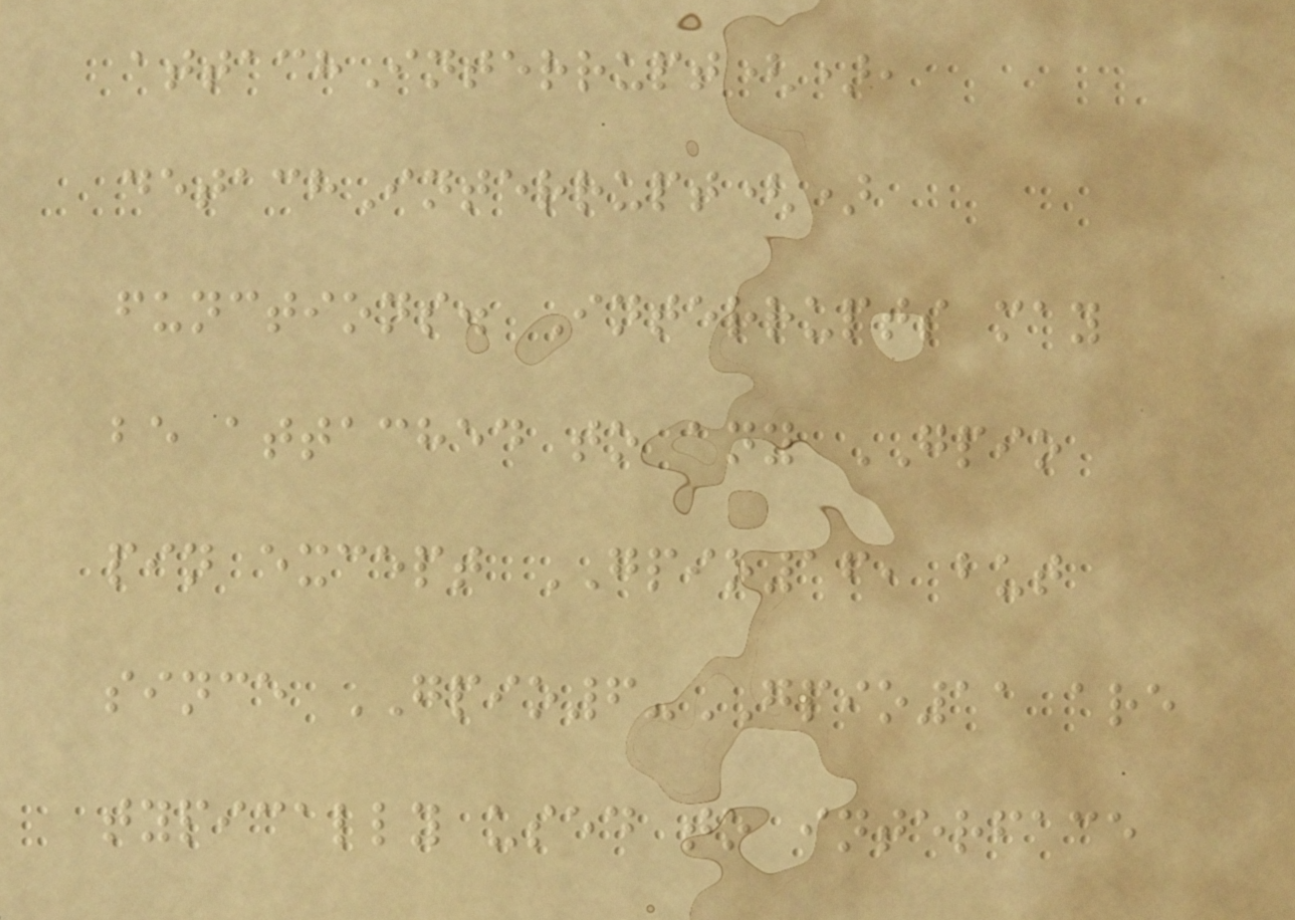attachInterrupt(),
detachInterrupt()
functions. Interrupts may
be attached to any GPIO
pin except GPIO16, but
since GPIO6-GPIO11 are
typically used to interface
